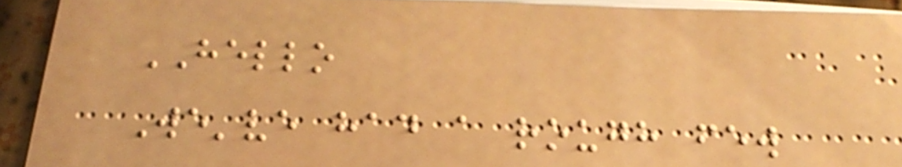HELLO
We've had a rough few
